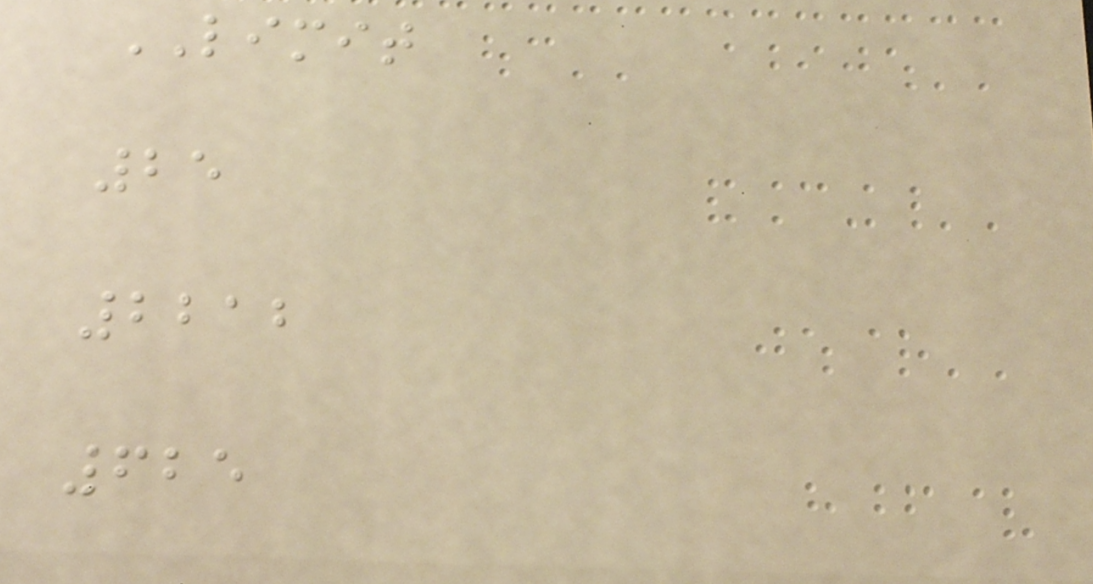LIMIT
25
2212
625
